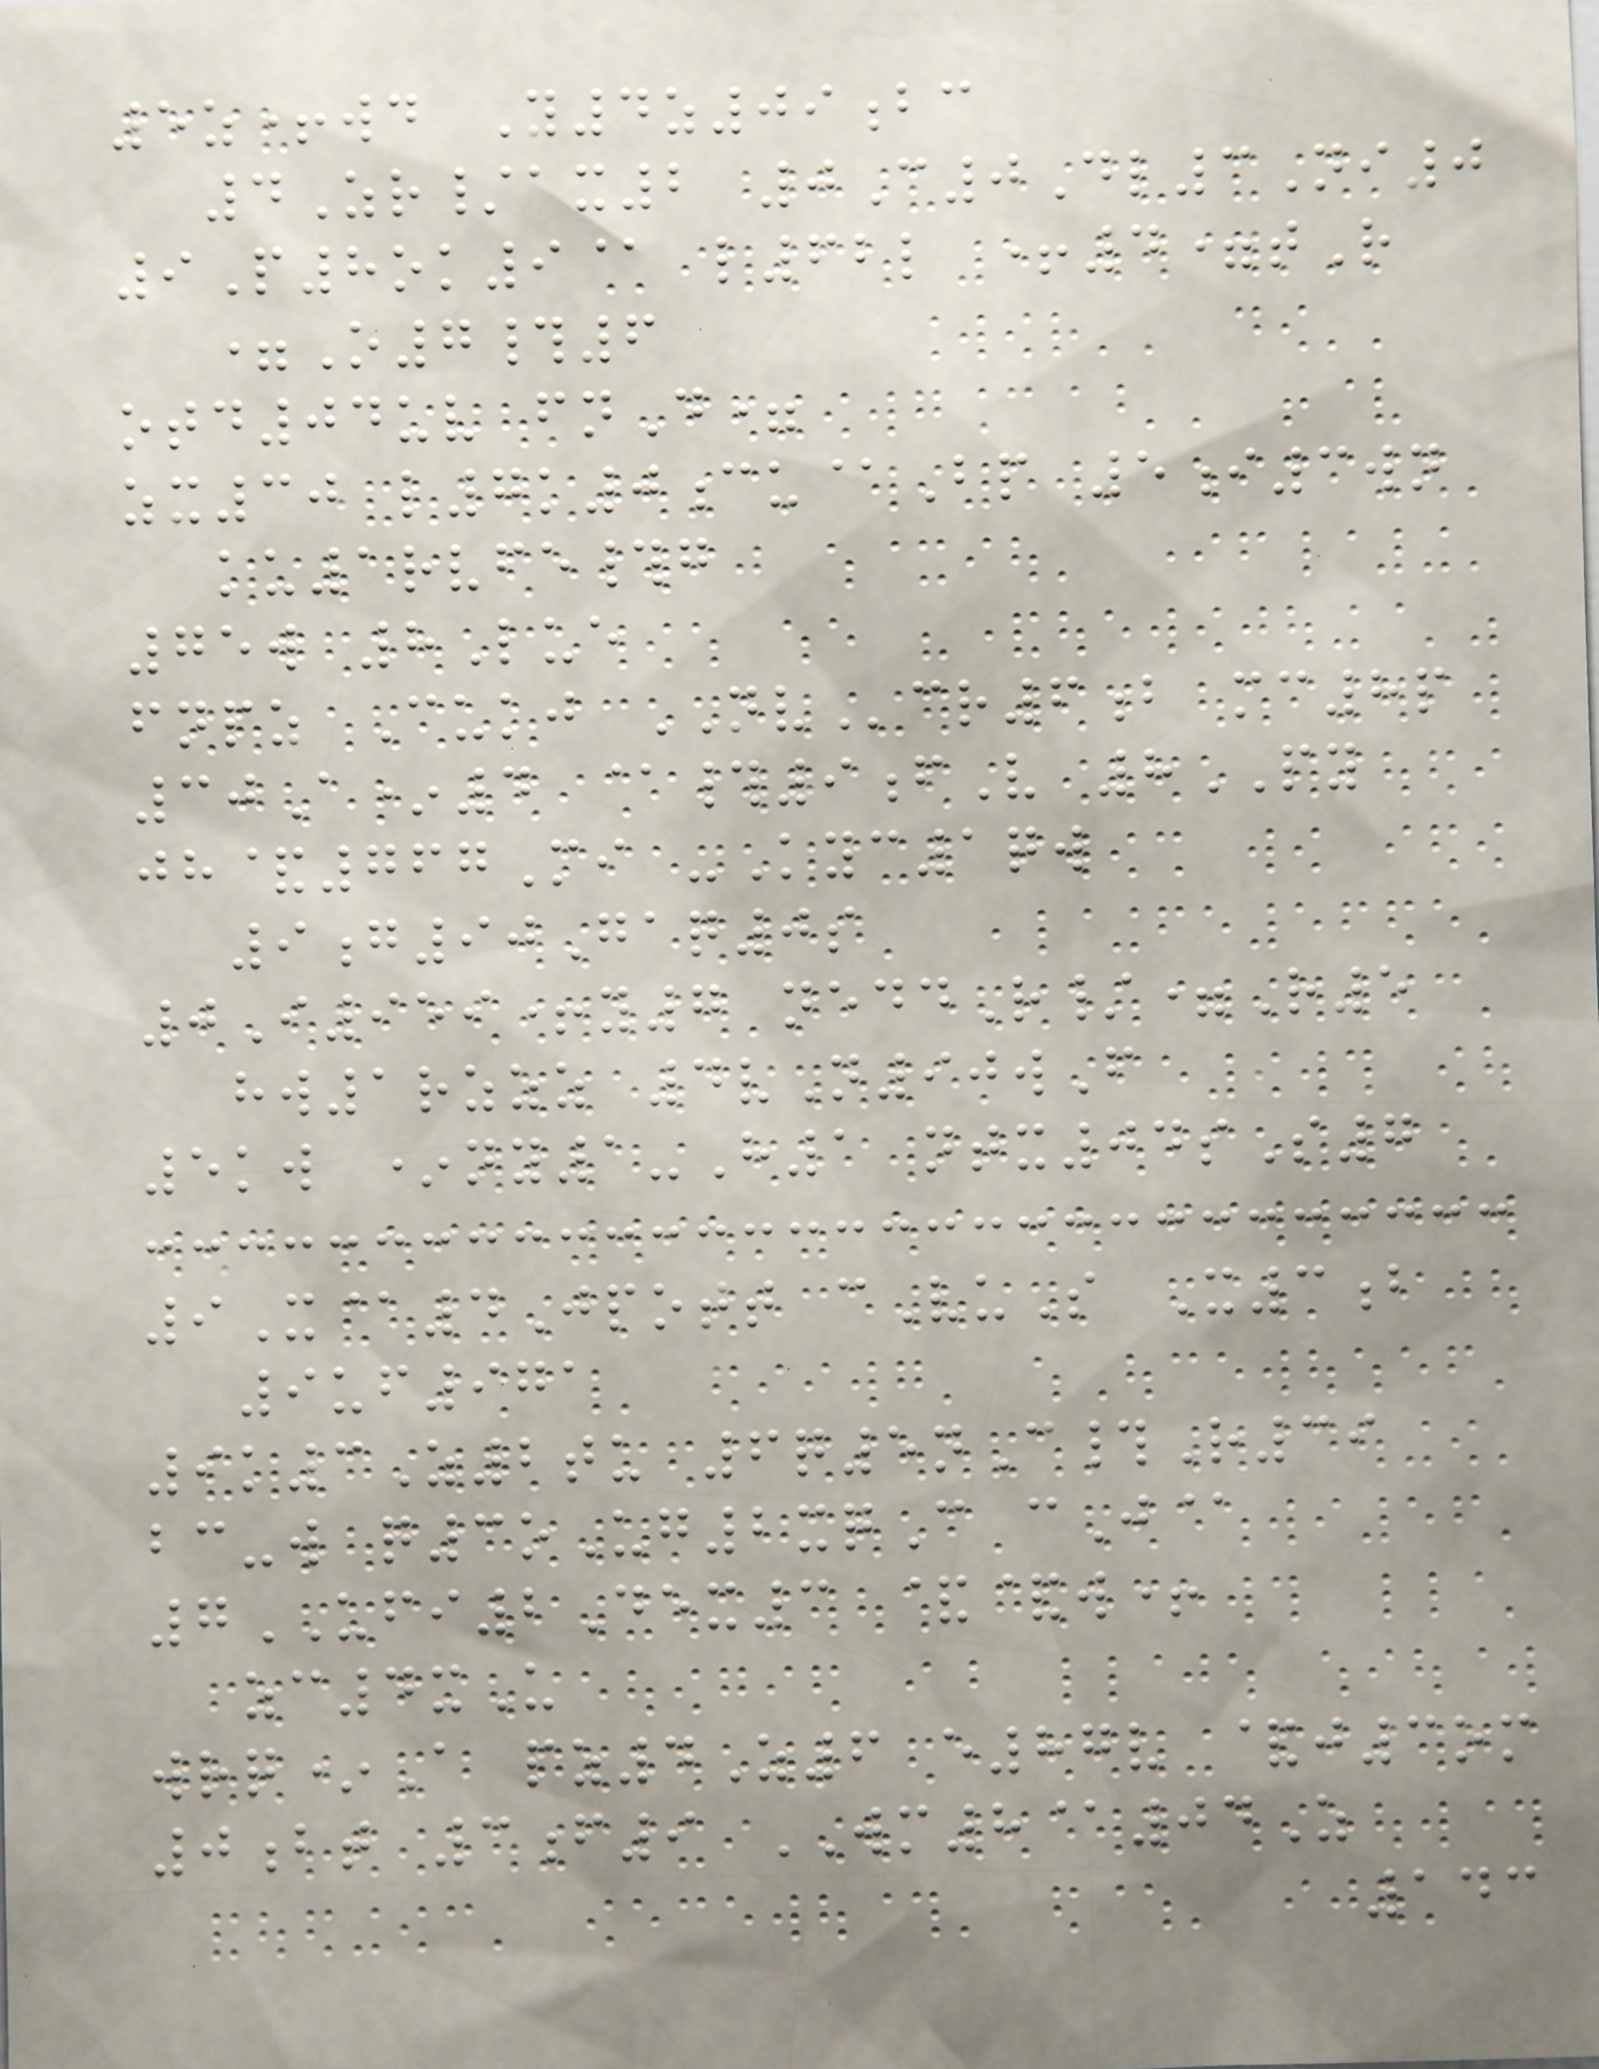5z+wd Y4z09bc
4Zr/ax2 0C0Dl3Ni0
9P8ok9@ l62l +4=tR
=O7#6
otd04uv fnD=
zx30 l7k0cu@Bp 5i3wn
ku1rvfe#g
75w 8Lue
fnpz Cukj NVcr6b mc8p
30A*4 @#9fV 8PY
jh&767Mi -Kyc1qw
9g90Gaq0s
0I959+y7 neddR/=R5
hw1rzzz 4vN90wF
5kw *ny1-H1 ntx04sS7
9X@4Jpott cVuS X3b
9uf971
9k3Z2tu 6q5nC#R39
bc-w q3oUg2xqC cJ@
7UFI2Dex3 &&w+
zc4xU
wrq*A pz4Z6 e87v &j3om
0bt 3f9 WM8@04Z
143
